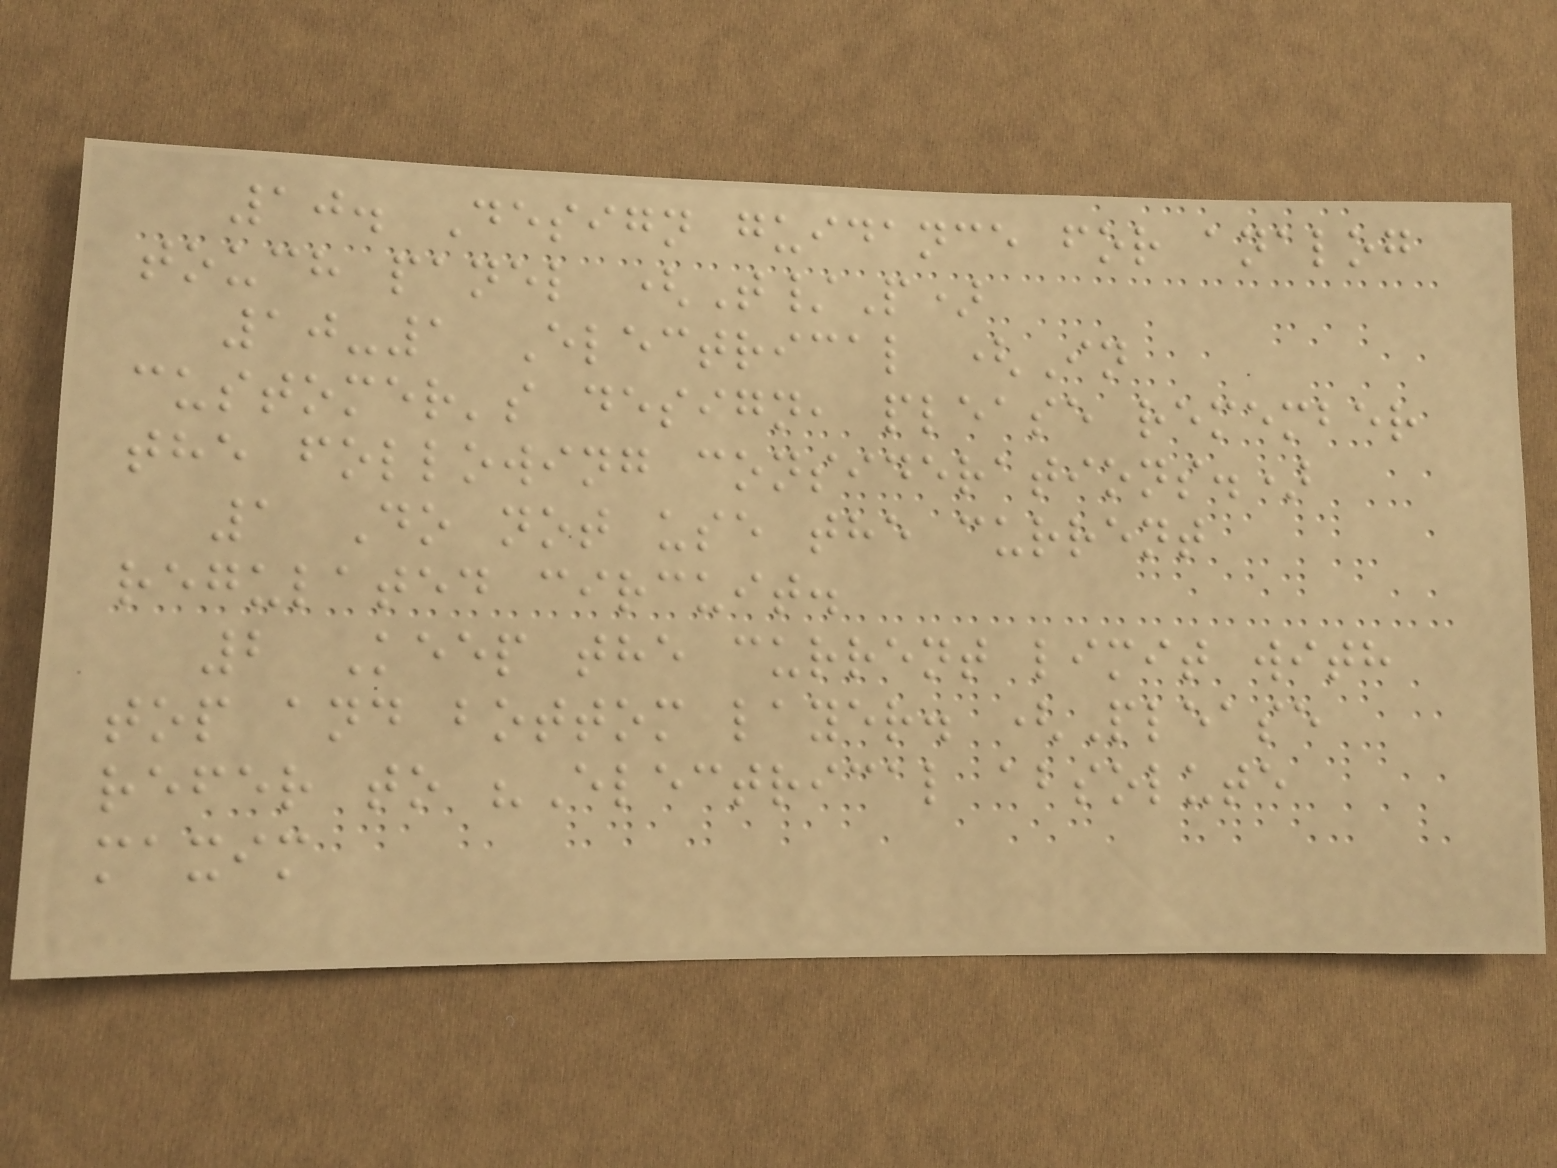10. Design guidance for analog
touch panel (T/P)
10-1 Electrical (In
customer's design, please remember
the following considerations.)
1 Do not use the current
regulated circuit.
2 Keep the current limit with
top and bottom layer. (Please
refer to "Electrical absolute
maxim
